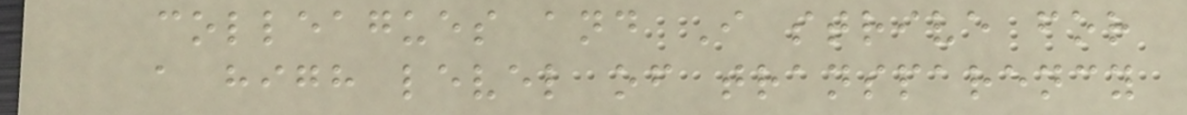colleagues and I strive for
a high level of transparency
